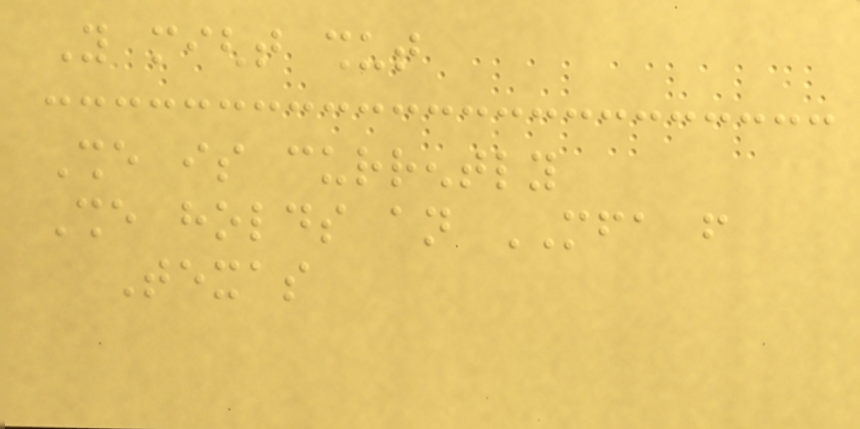You might shut
She is currently
She holds an MFA from
Texas
